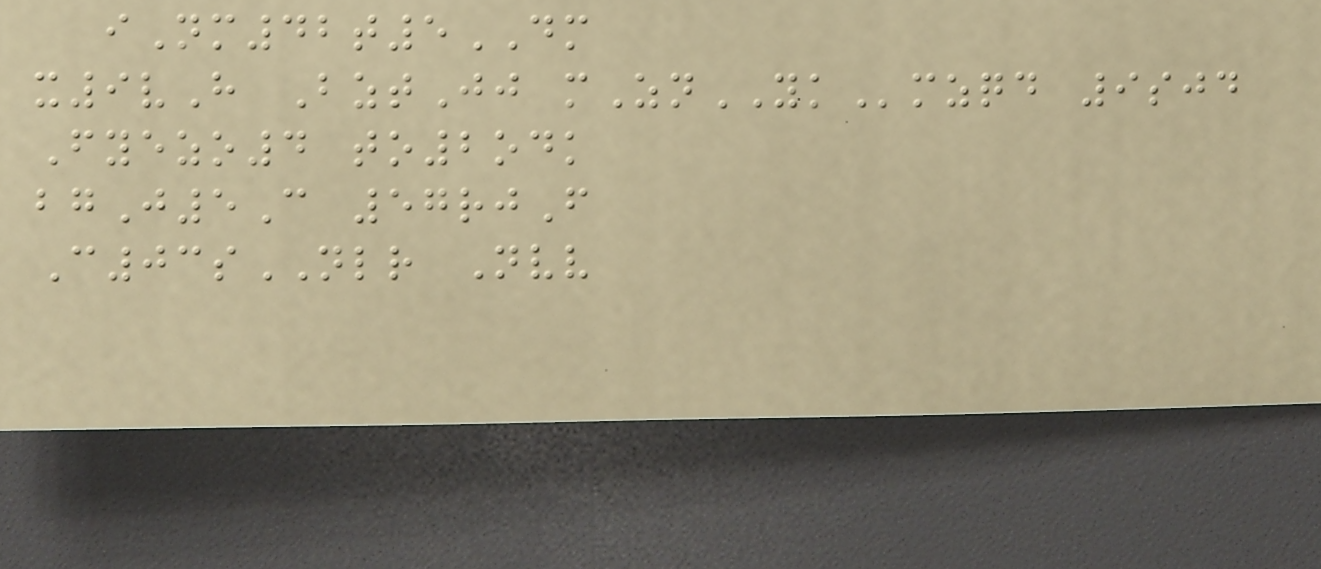iNm42t5DM
x9vH BztJj mZnYKmzqd 9sjd
Fyezo4 to2odk
bgJ5C 57rjF
C03sNLR Nvv
